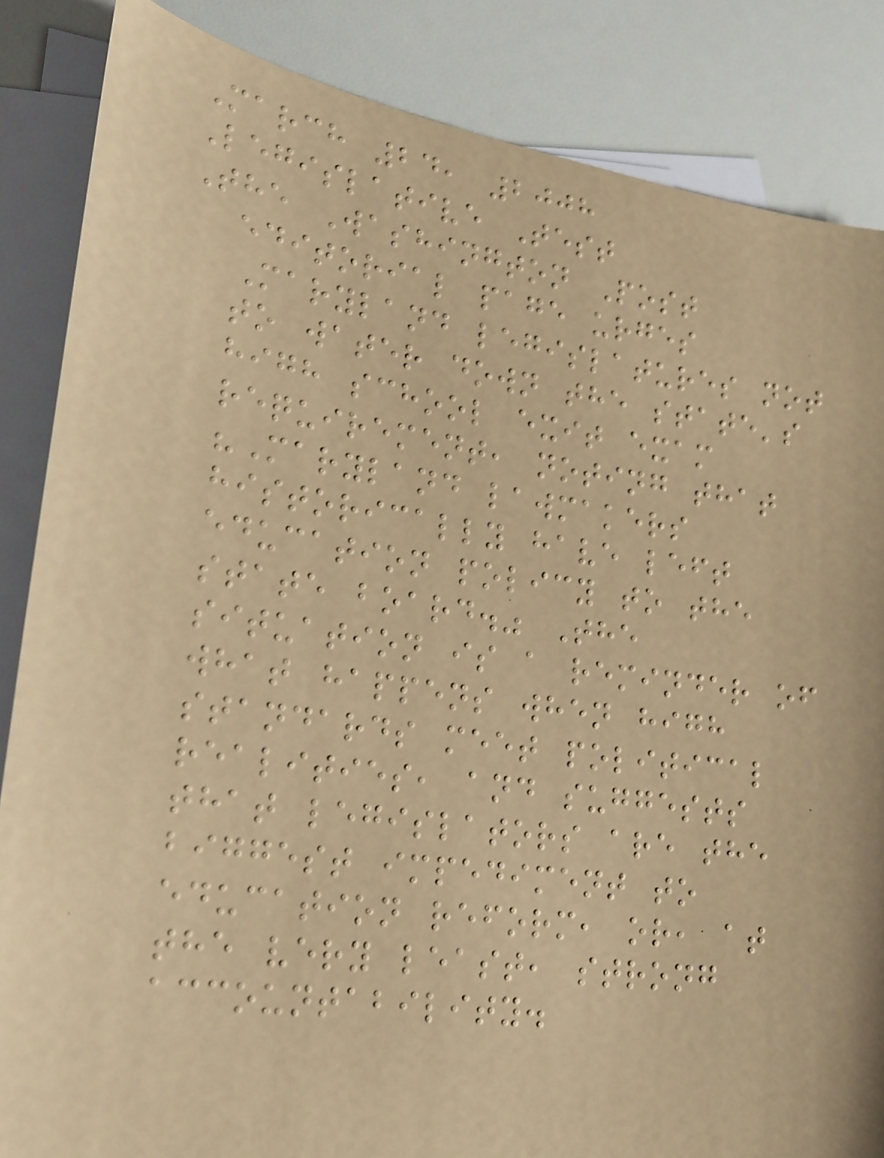March 24, 2008
Legislative Test
The Washington Post
editorial page urges
Maryland legislatures not
to water down the state's
high school exit exam
requirement, noting that
"Maryland lawmakers
historically have left
education policy to the
state board." The
situation is a reminder of
what happens when high
standards meet political
realities, and suggests
that legislators are the
biggest impediment to
education reform, or, at
the very least, strong
accountability.
